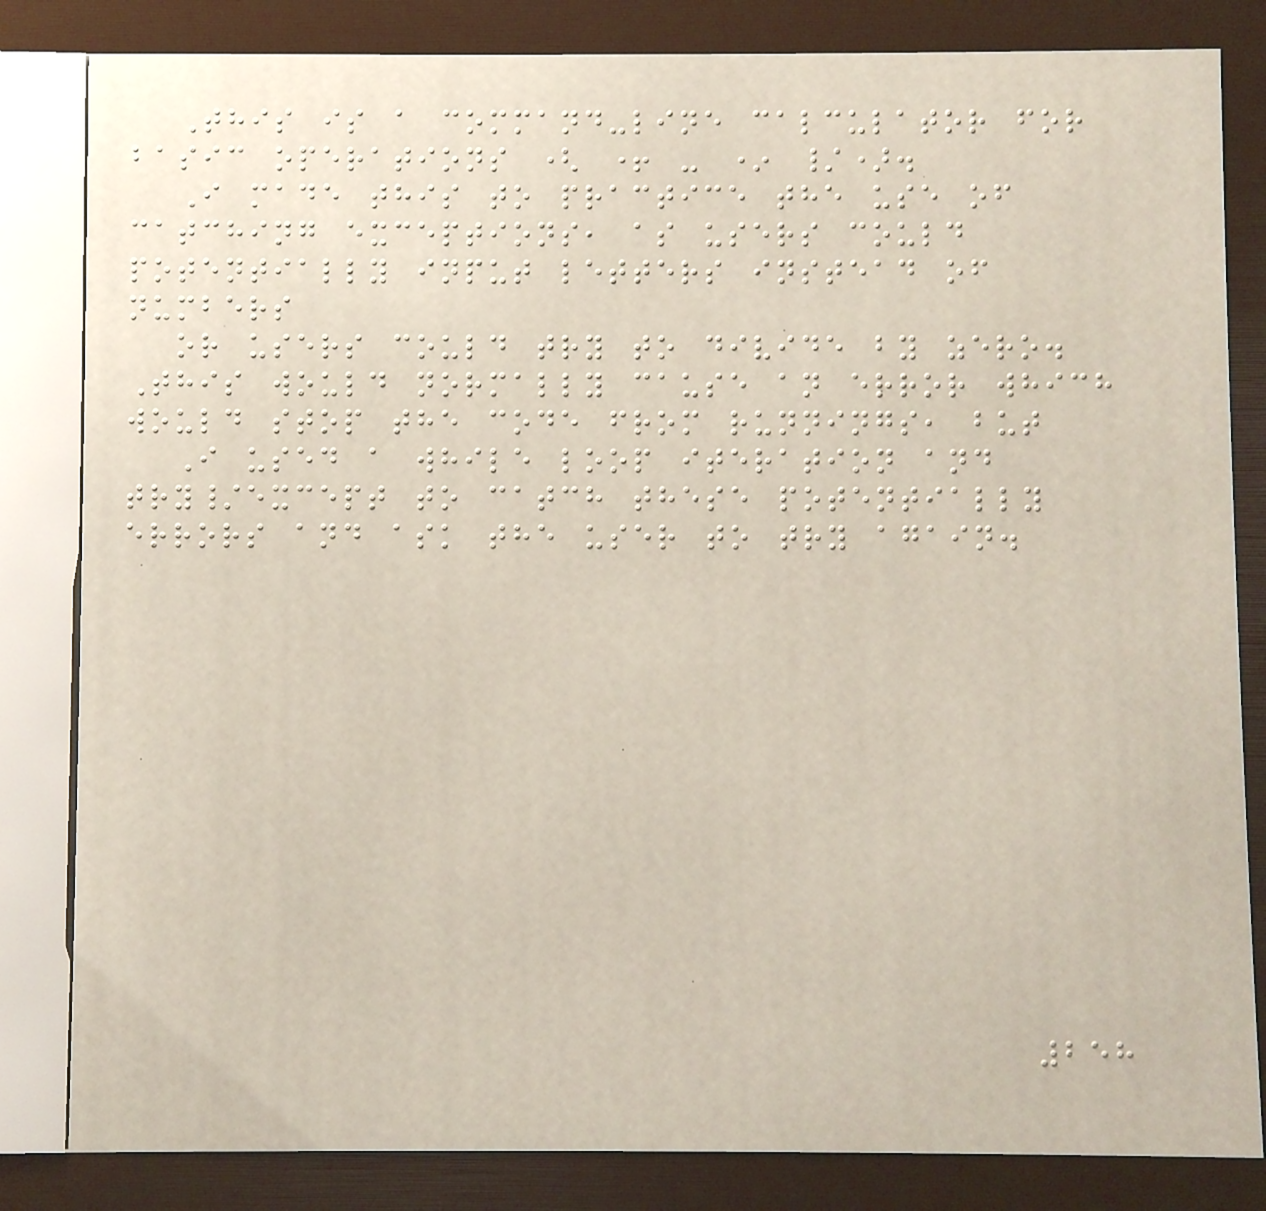This is a command-line calculator for
basic operations ( + - * /).
I made this to practice the use of
catching exceptions, as users could
potentially input letters instead of
numbers
or users could try to divide by zero.
This would normally cause an error which
would stop the code from runnings, but
I used a while loop iteration and
try/except to catch these potentially
errors and ask the user to try again.
258
